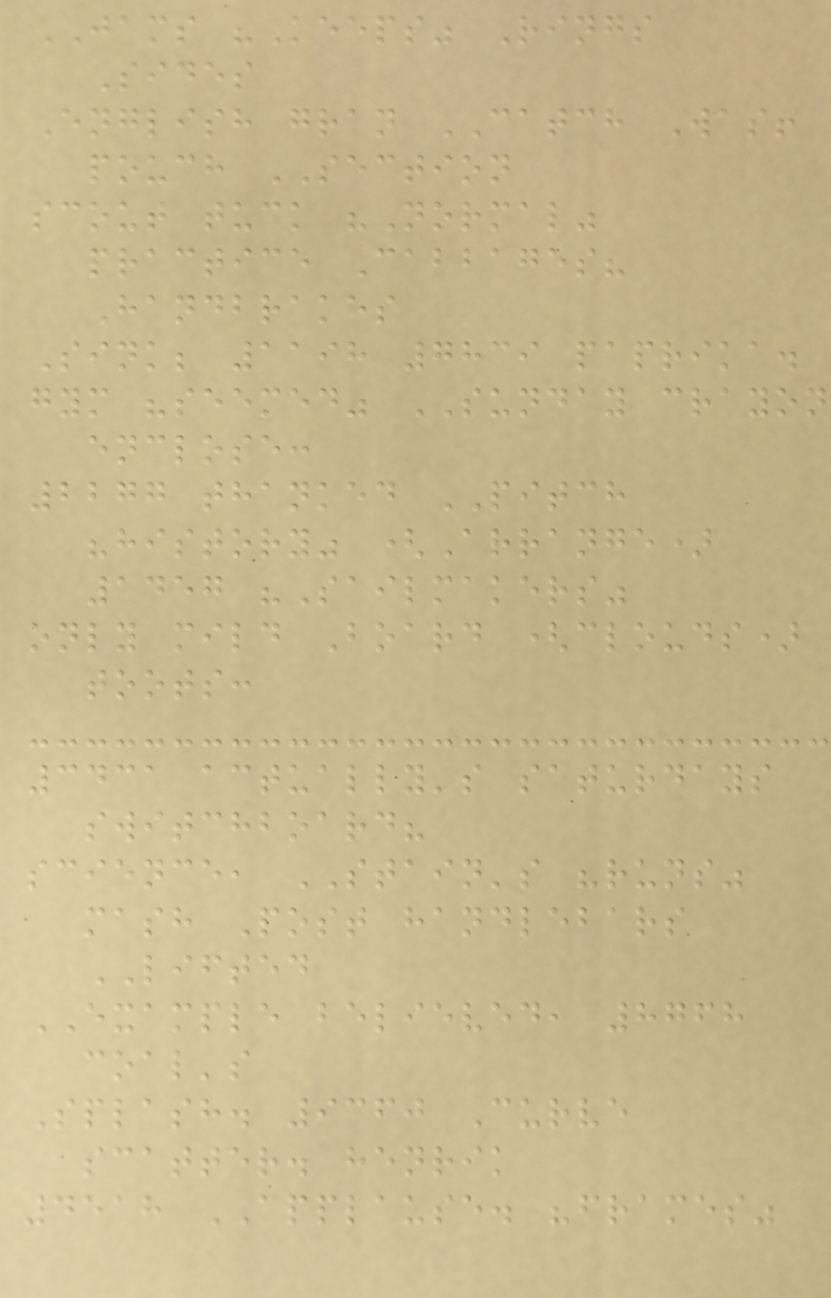JAMS "Keeps" Rings
Sides
English gran CATCH Was!
pouch SECTION
scout tuck "Normal"
practice Cabbages?
Handbrakes
Sink; 1198 7839 paprika.
gym "seemed" SUNDAY crayon
enclose:
2277 thanked PITCH
"history" (Arrange)
1457 "Sailmakers"
only mild Board (clouds)
toots:
3431 actually's saturdays
switchboard?
science, STAIN's "runs"
mash Post handlebars
LIFTED
EXAMPLE believed, 8768
coal's
Splash. 9360 Curve
scatter. henrik
4518 APPLAUSE. "frames"
